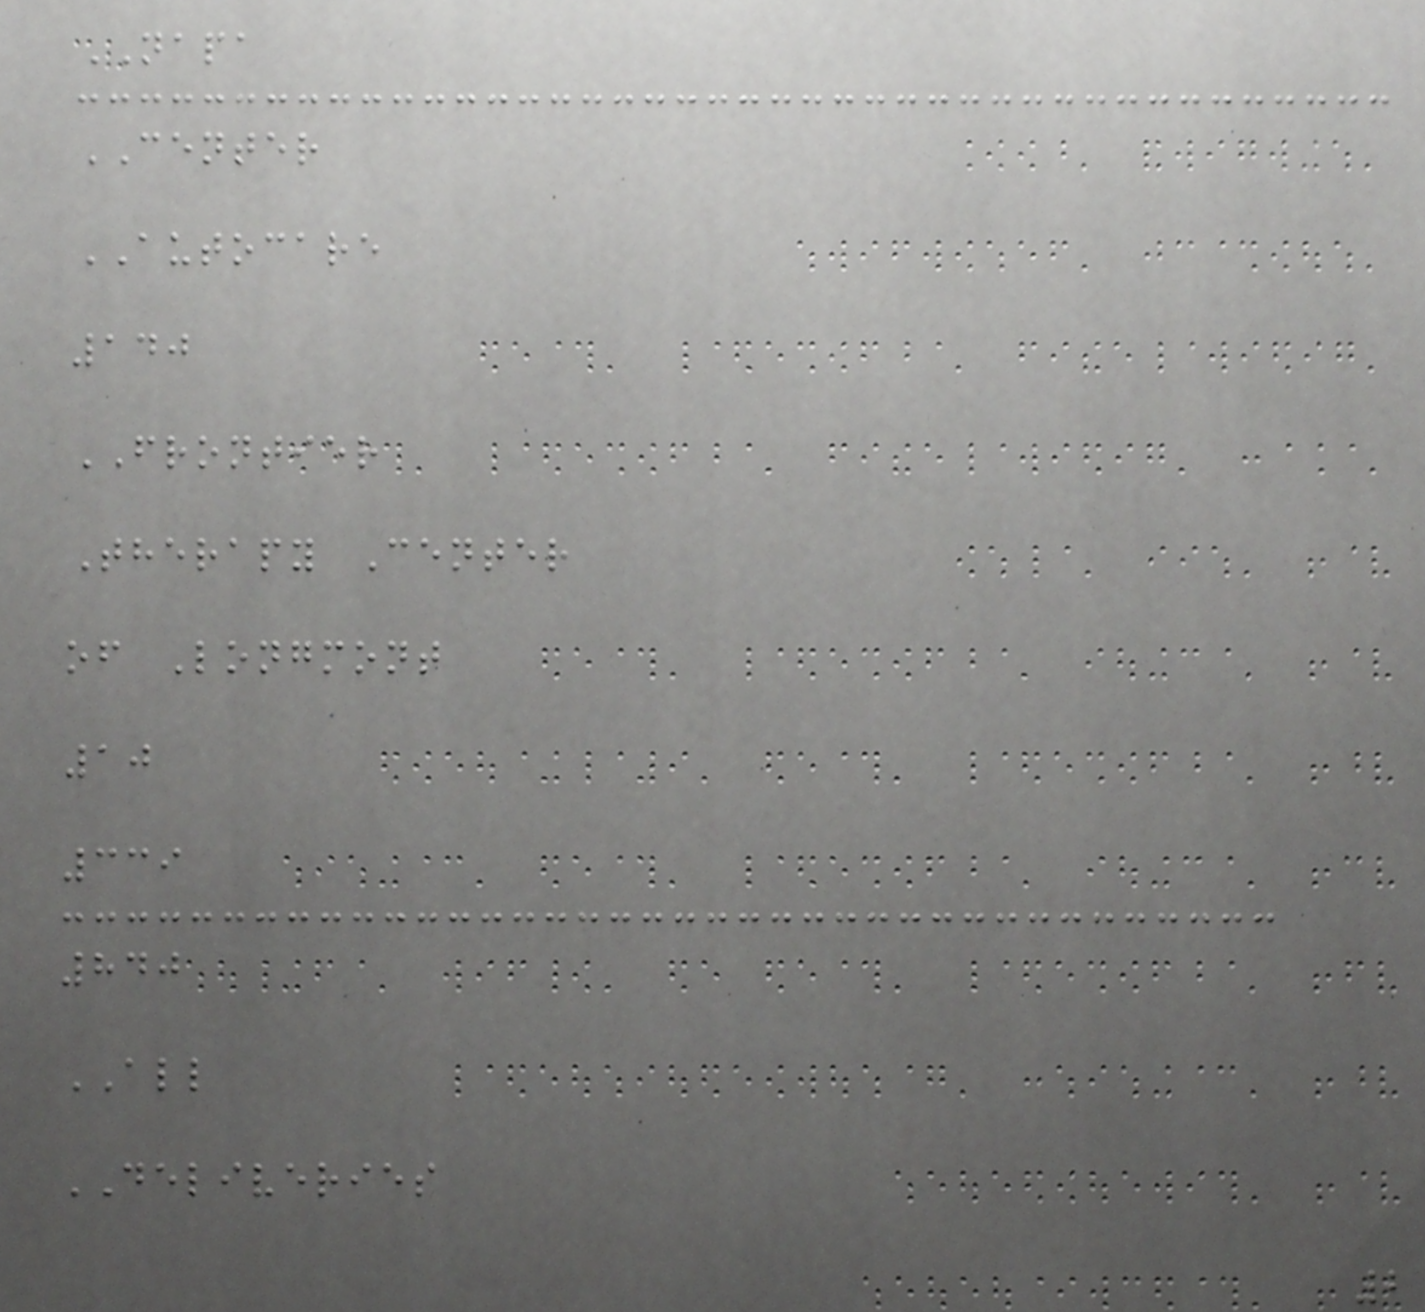NAPA
CENTER
AUTOCARE
140
FRONTIER
Therapy Center
of Longmont
10
339
840
ALL
DELIVERIES
2
